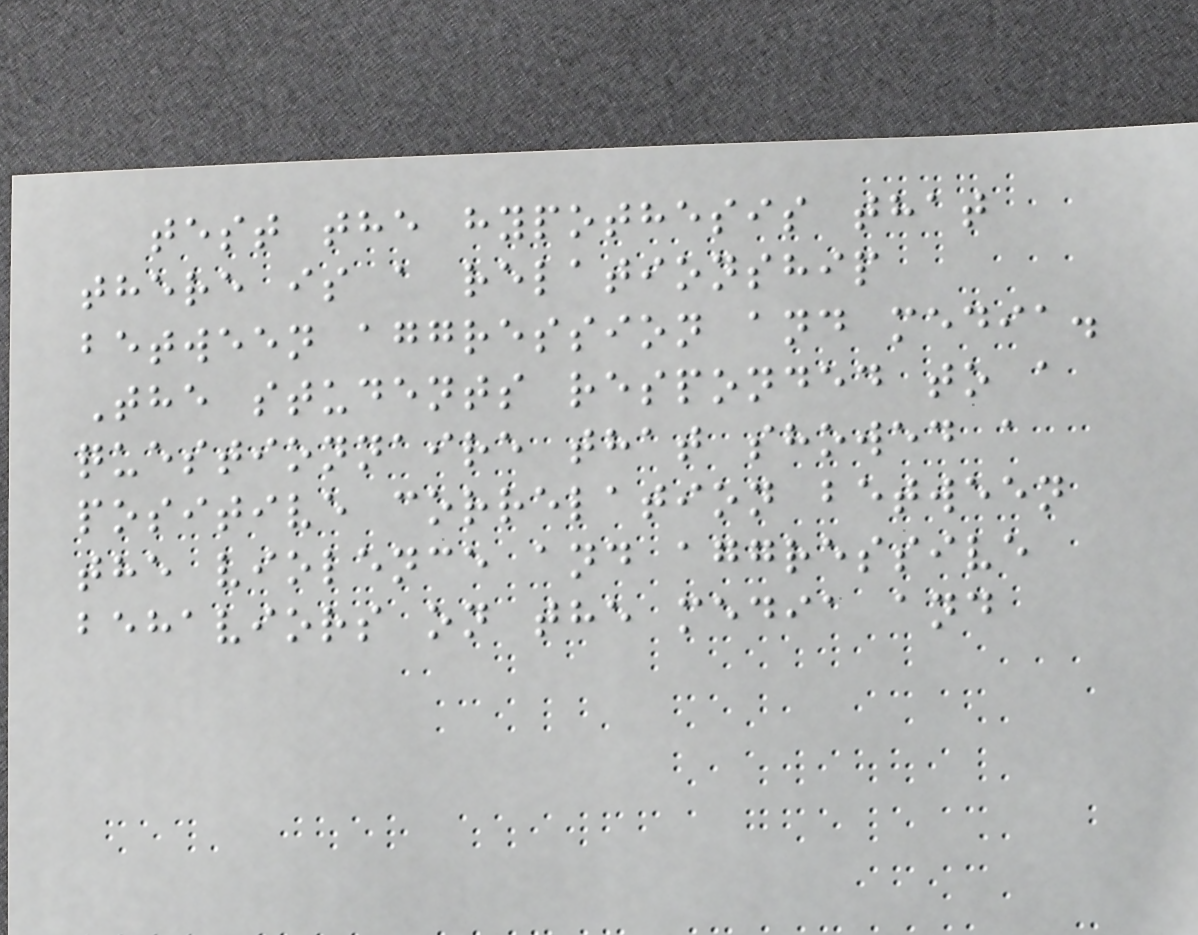test the hypothesis that
there is a relationship
between aggression and media.
The students responded to a
questionnaire that showed a
positive correlation between
the violence and aggressive
behaviors on the media and
